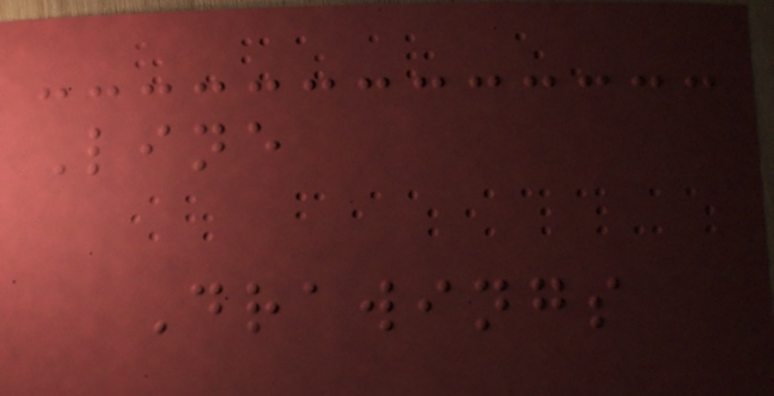Line
Drawings
